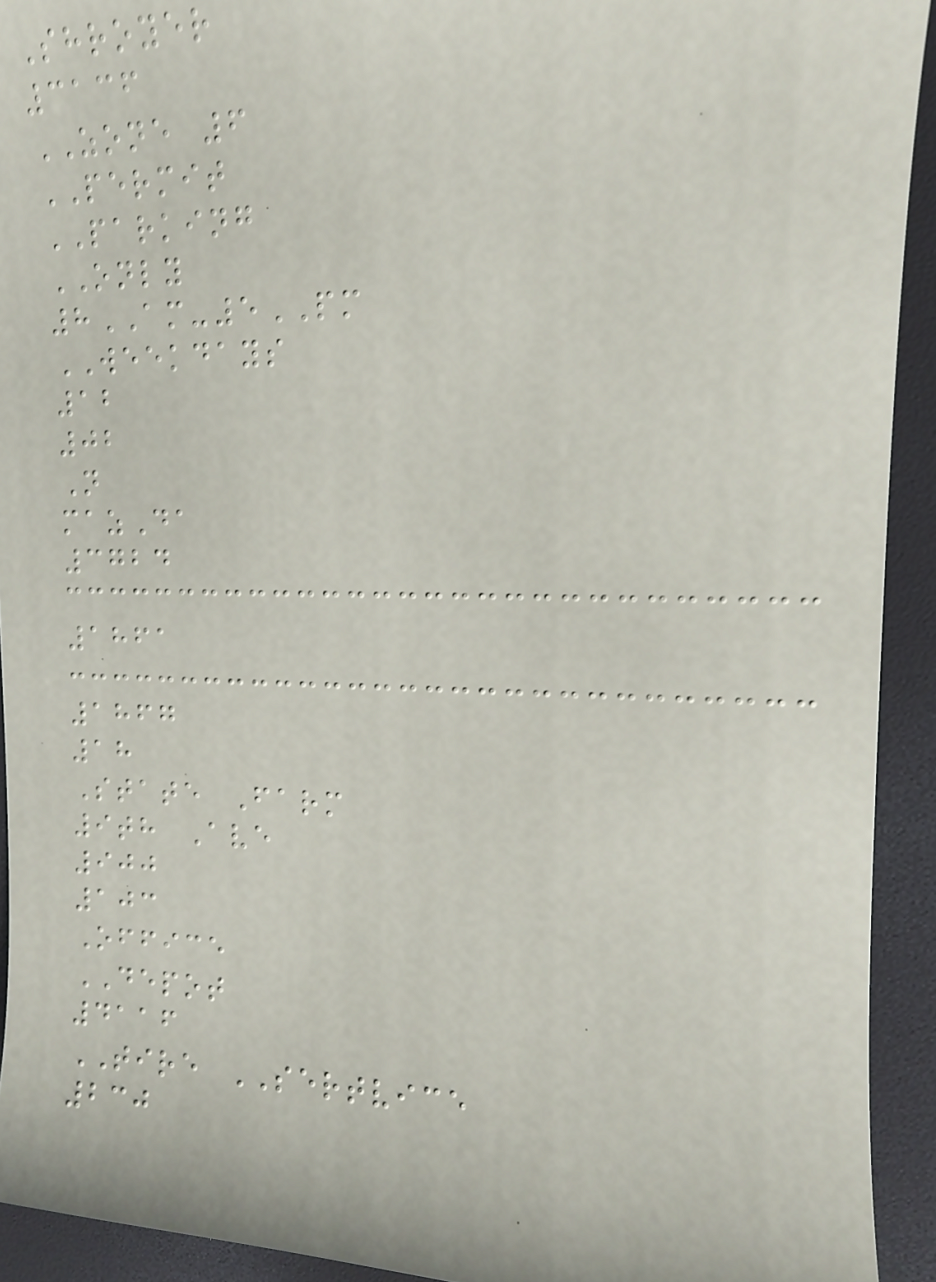Shroyer
3136
ZONE 6
PERMIT
PARKING
ONLY
8AM-5PM
WEEKDAYS
12
02
N
mazDa
3724
1861
1867
18
State Farm
9th Ave
900
103
Office
DEPOT
4116
TIRE SERTVICE
230
